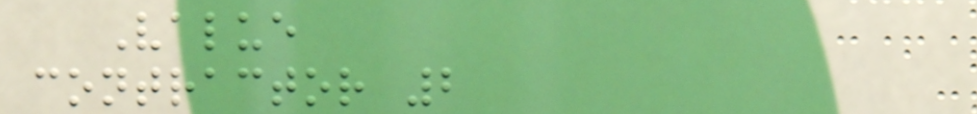Value
contractor 2
